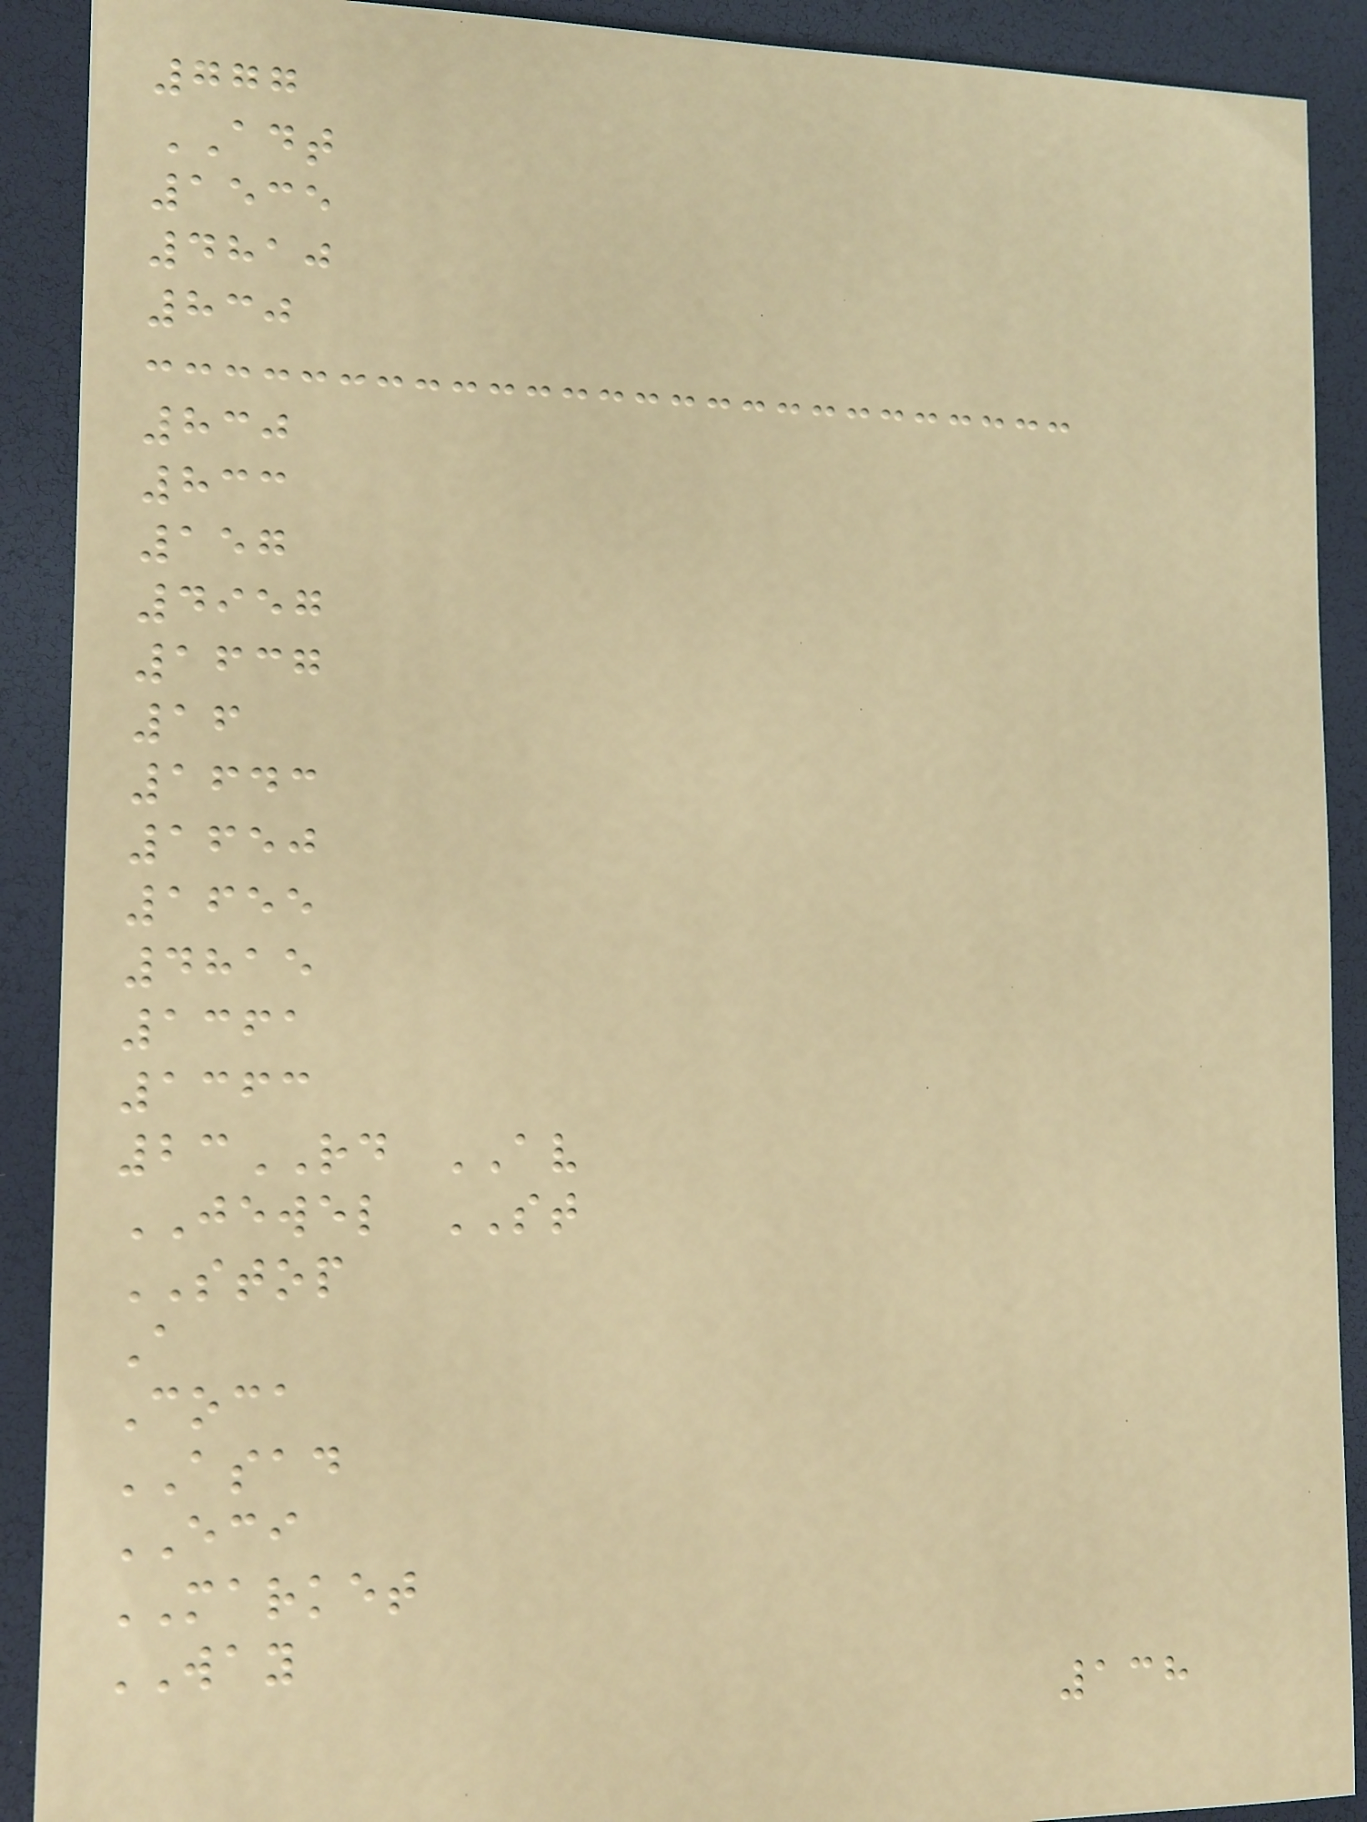777
ADT
1535
4810
830
830
833
157
4957
1637
16
1643
1650
1655
4815
1361
1363
23RD AV
JEWEL ST
STOP
A
Coca
ASAD
ECI
MARKET
WAY
138
